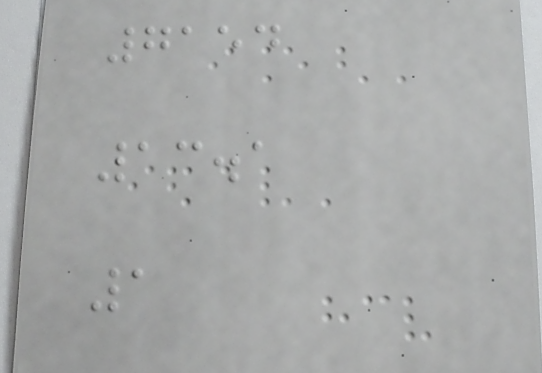7154
13.1
1
